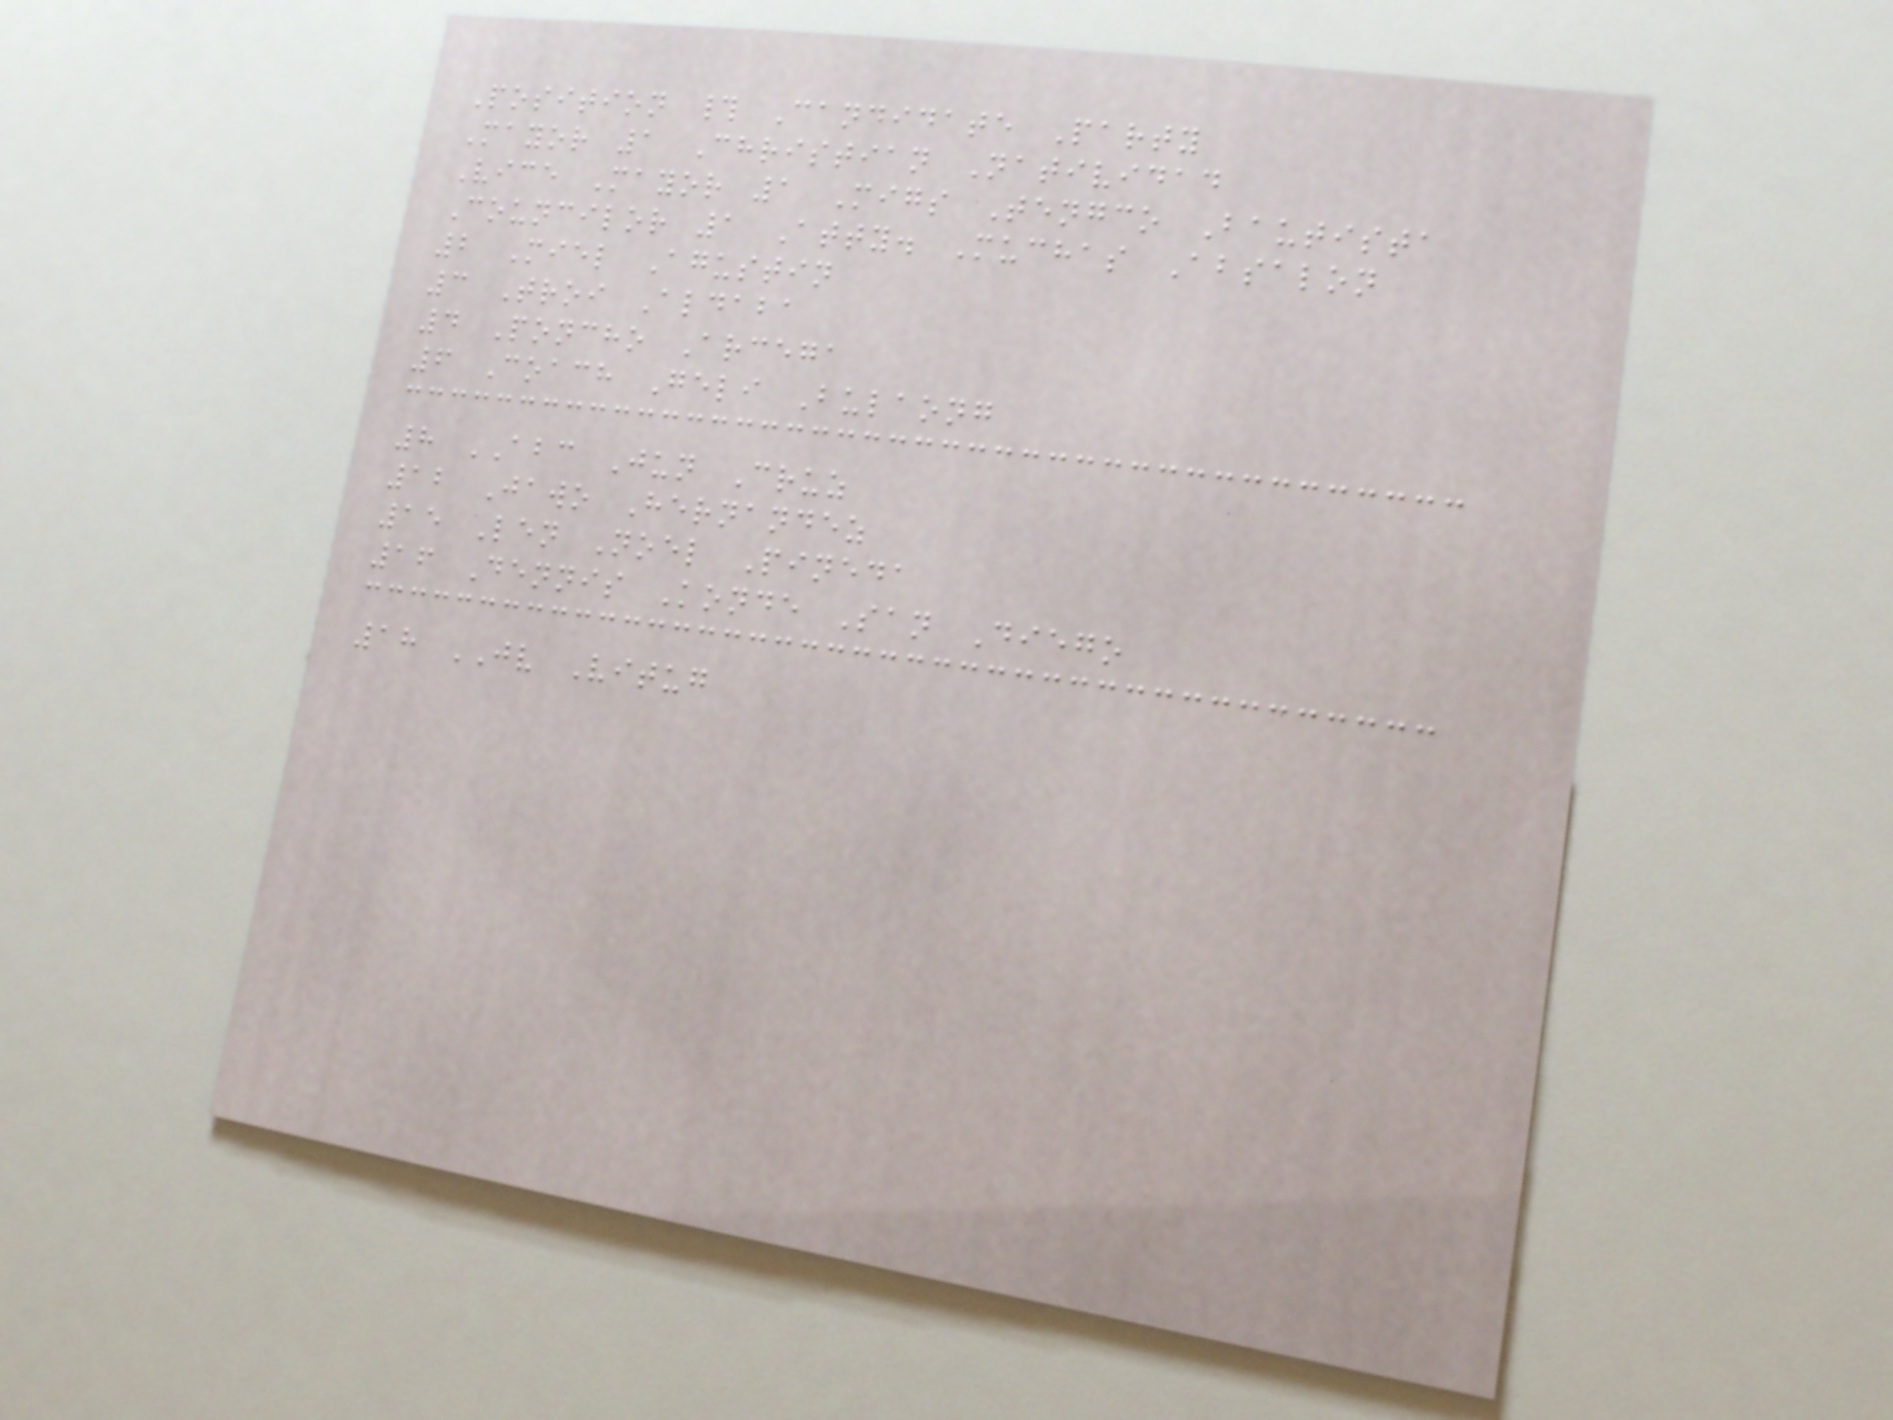Position # Candidate Party
Mayor 1 Christian Natividad
Vice Mayor 1 Migs Tengco Bautista
Councilor 1 Atty. Muchas Absalon
2 Miel Agustin
3 Troi Aldaba
4 Poncho Arcega
6 Coach Geli Bulaong
8 ABC Jun Cruz
12 Jawo Hernandez
15 Len Noel Pineda
16 Dennis Konde San Diego
18 JV Vitug
